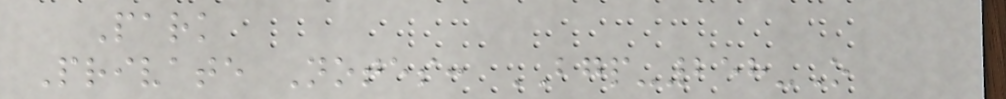Park
Private Notes: BGP-258-O
